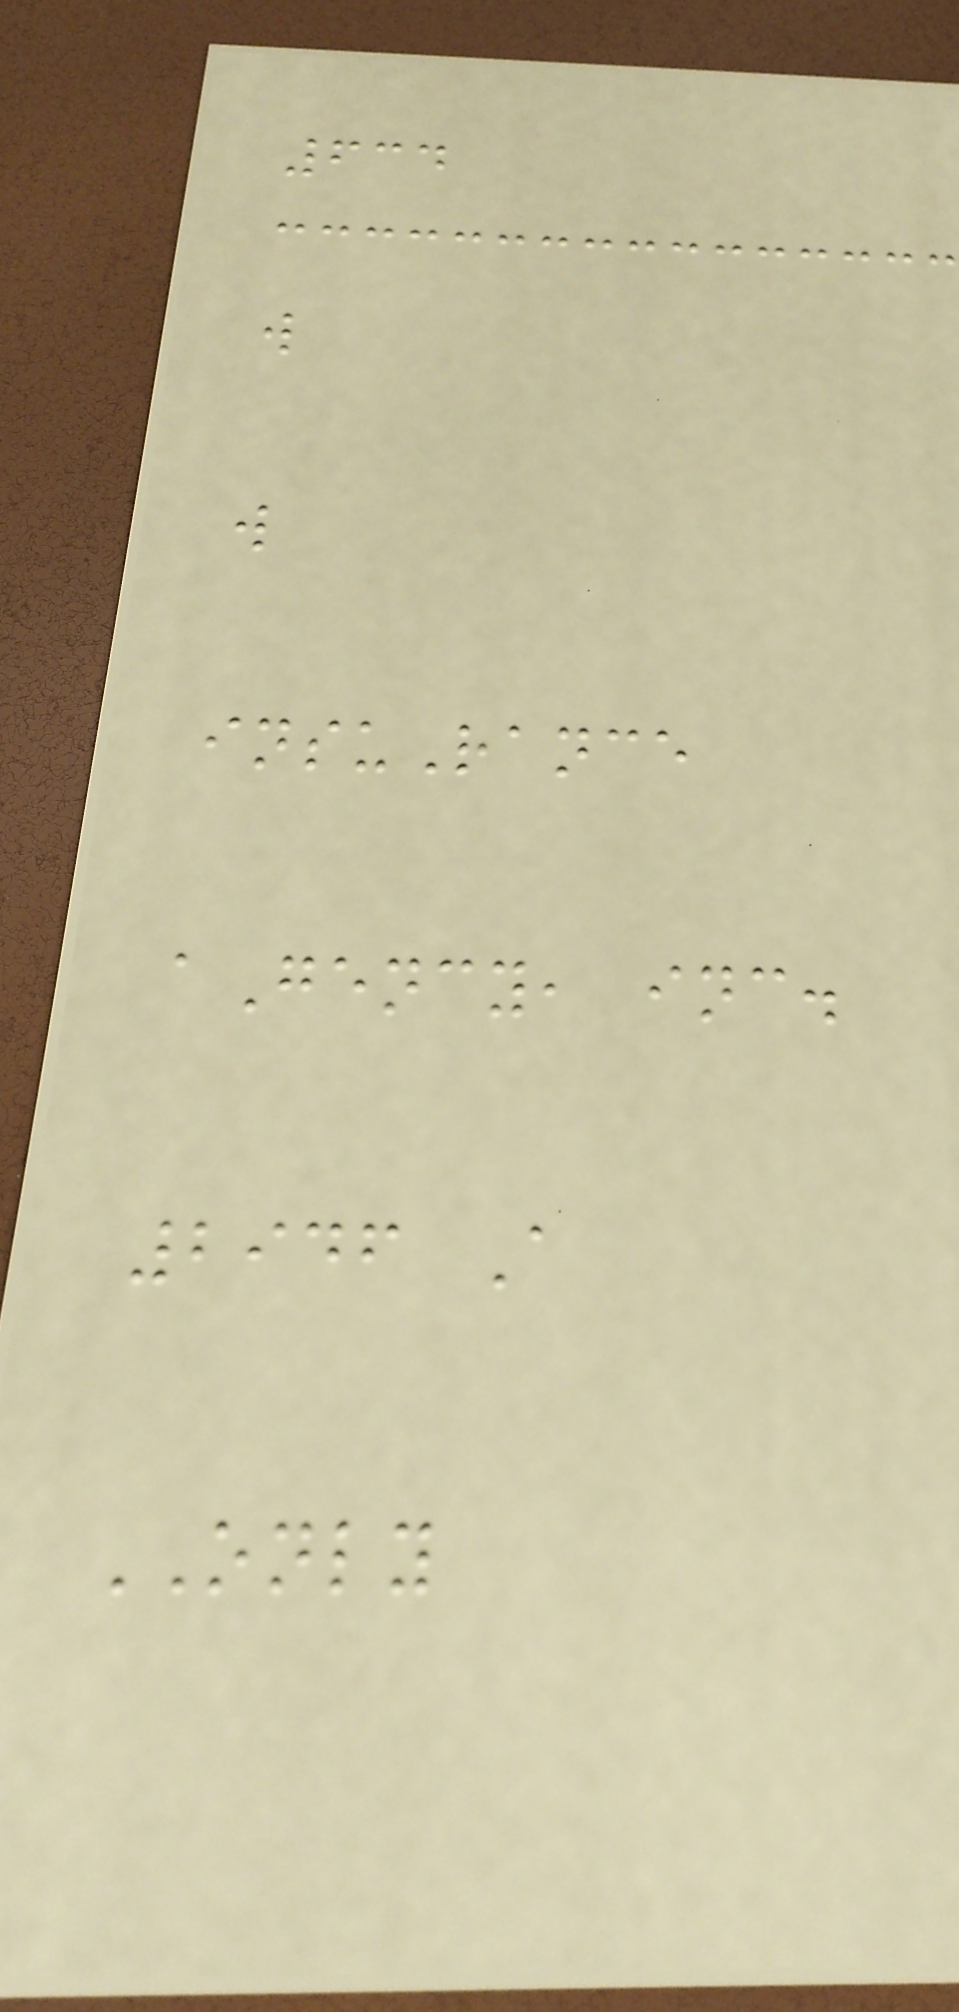634
w
w
insuRance
aGency, inc.
2946 A
ONLY
